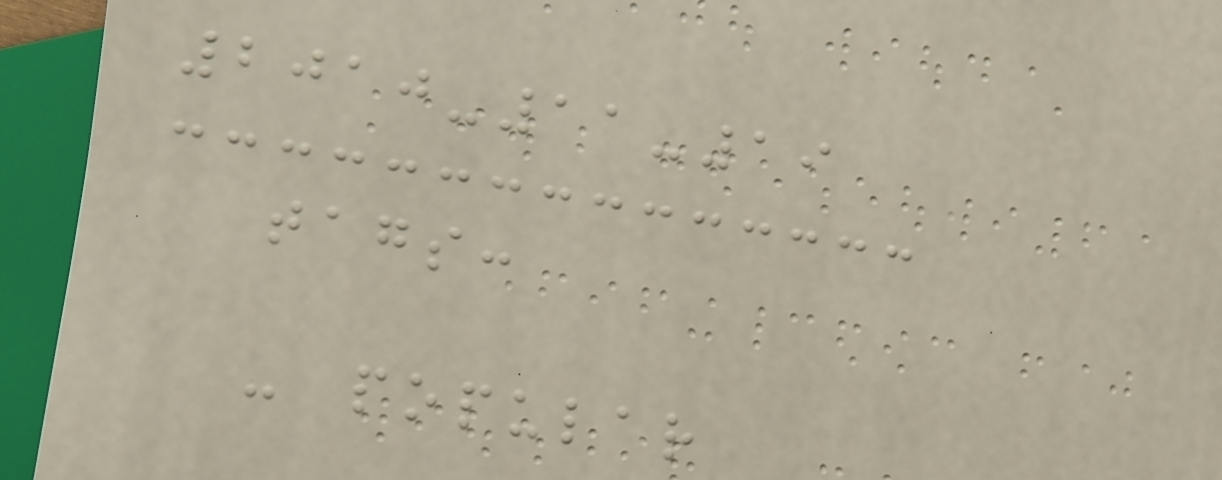2010-11-19
tags:
- popular
